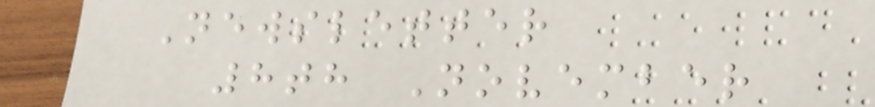Newsletter
8th November
